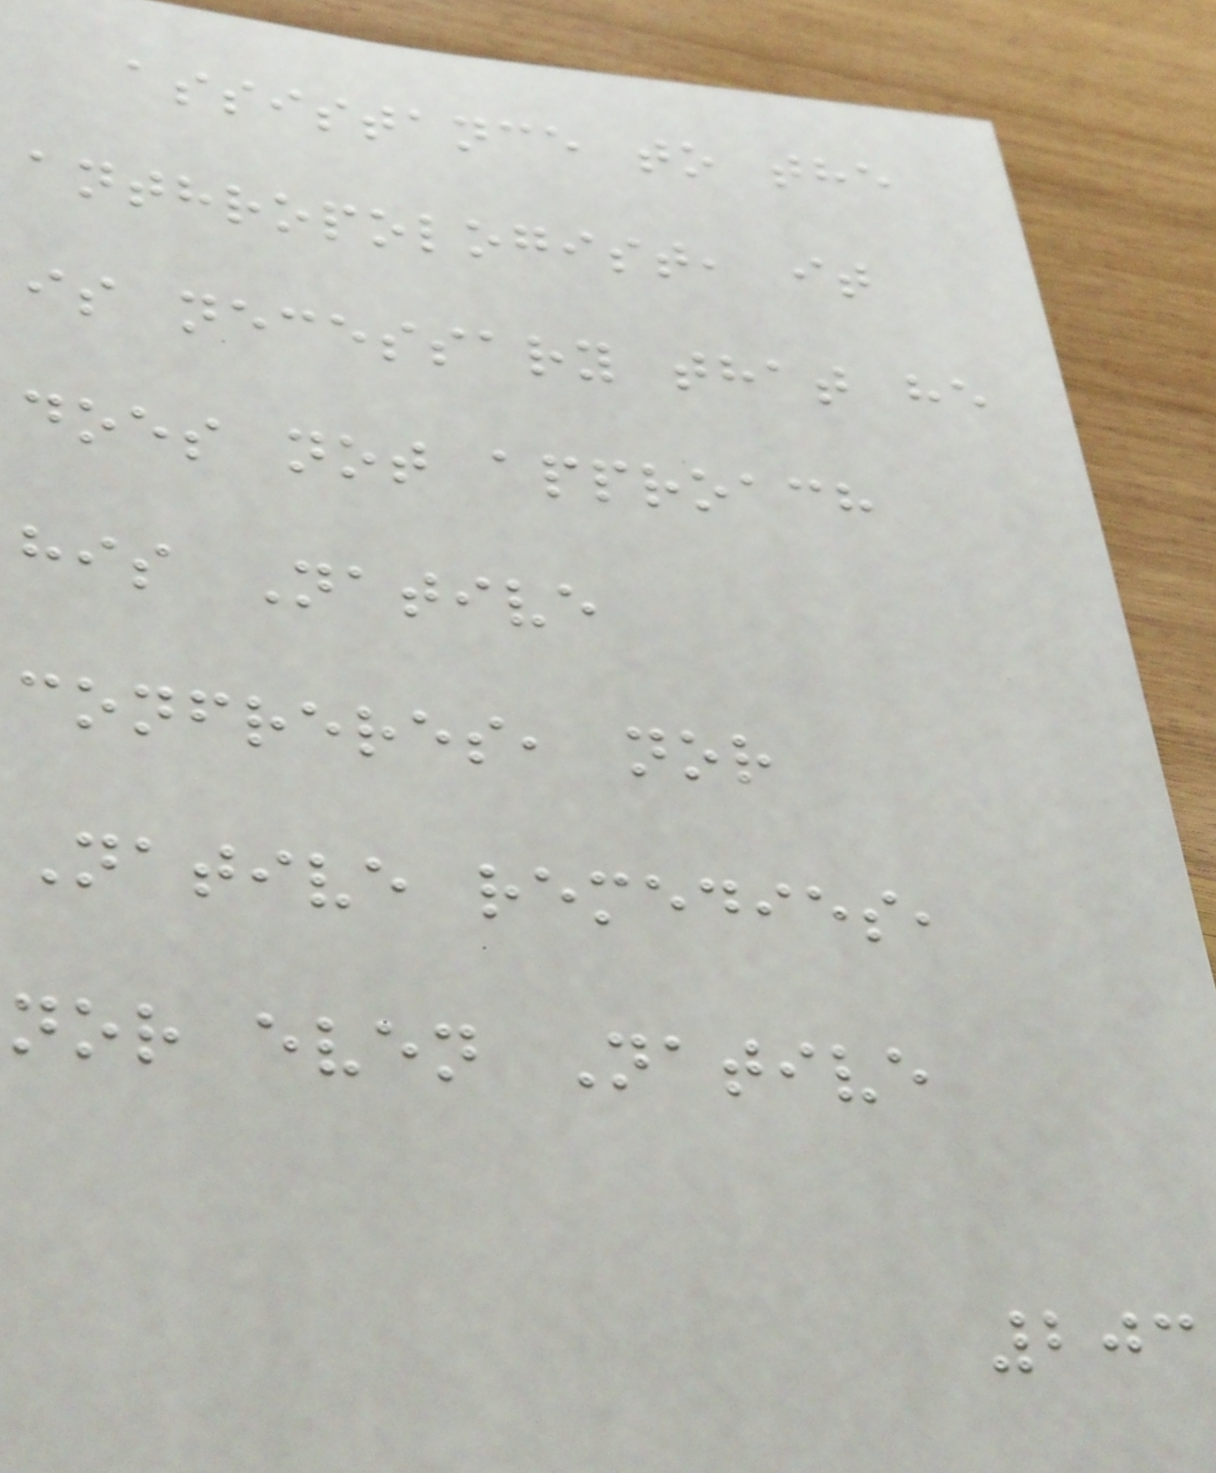assistance to the
anthropologist, it
is necessary that he
does not approach
his Native
confreres, nor
Native remedies,
nor even Native
203
